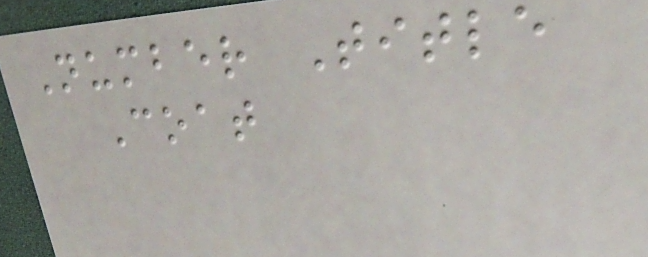Number Title
Coat
